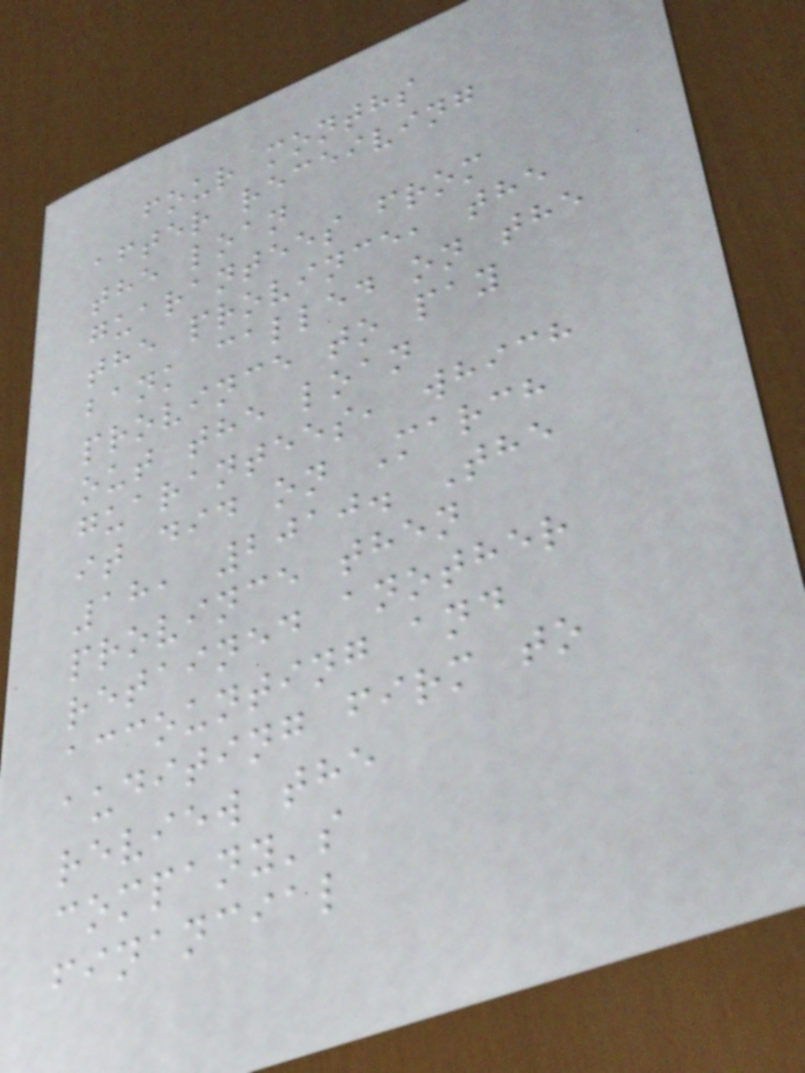four months
after receiving
the loan
guarantees from
the province, the
bank called on the
province to pay
out the loan
guarantees, which
it did on March
18, 2010. The
province then
retained another
accounting and
auditing firm to
review the
company's
financial
